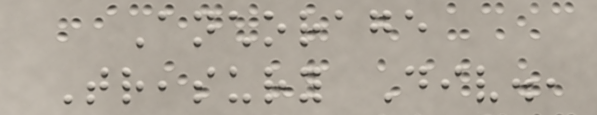Anchorage
Treasury Div.,
